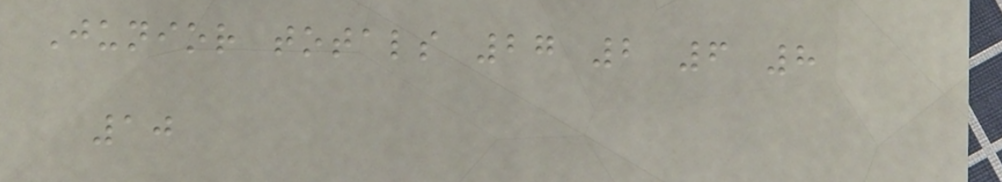Junior totals 27 2 6 8
10
